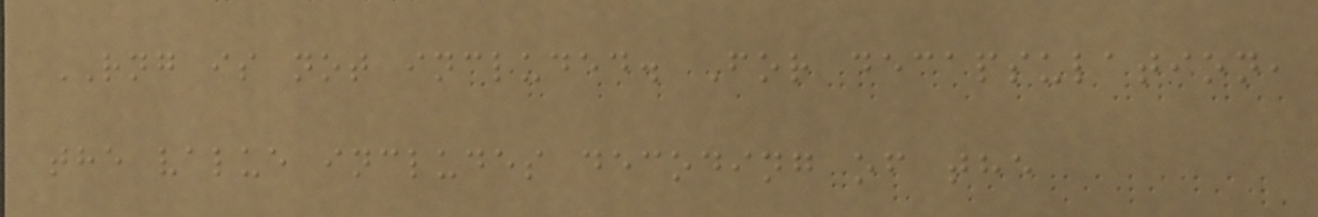RNG is not included. For decapsulation,
the value includes decoding of the
